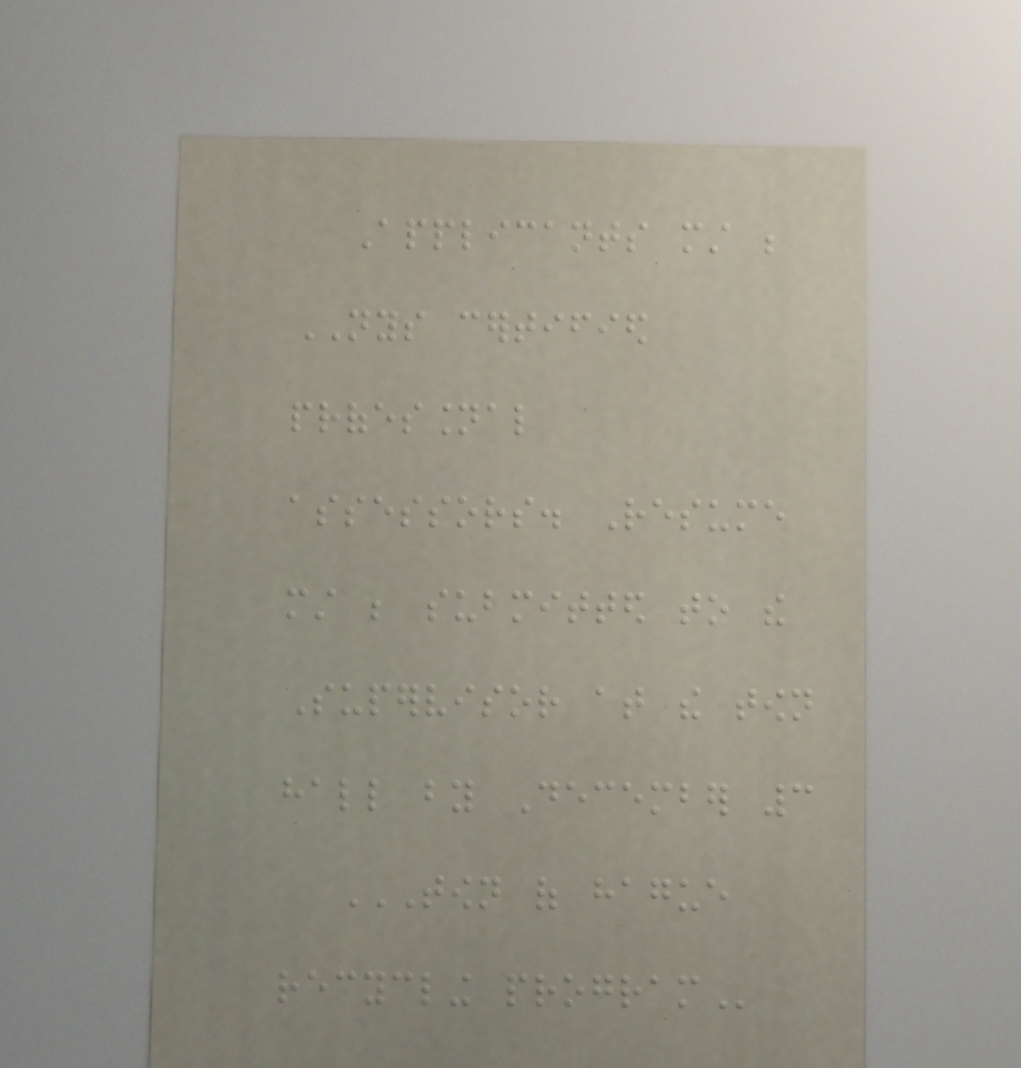Applicants must be
NYS certified
professional
assessors. Resume
must be submitted to the
Supervisor at the town
hall by December 3
TOWN OF HAGUE
RECYCLING PROGRAM
